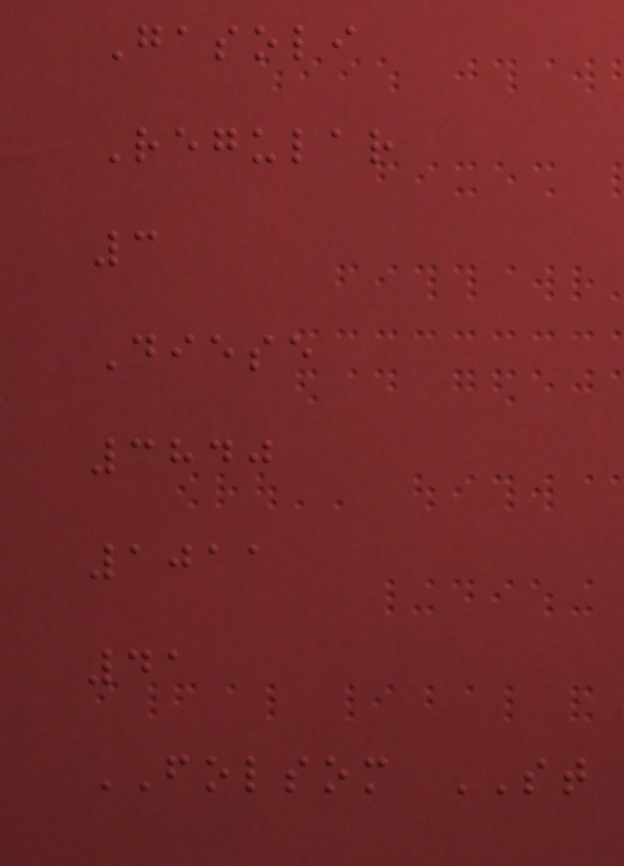Gasoli
Regular
3
Diese
3840
1011
41
FOLSOM ST
